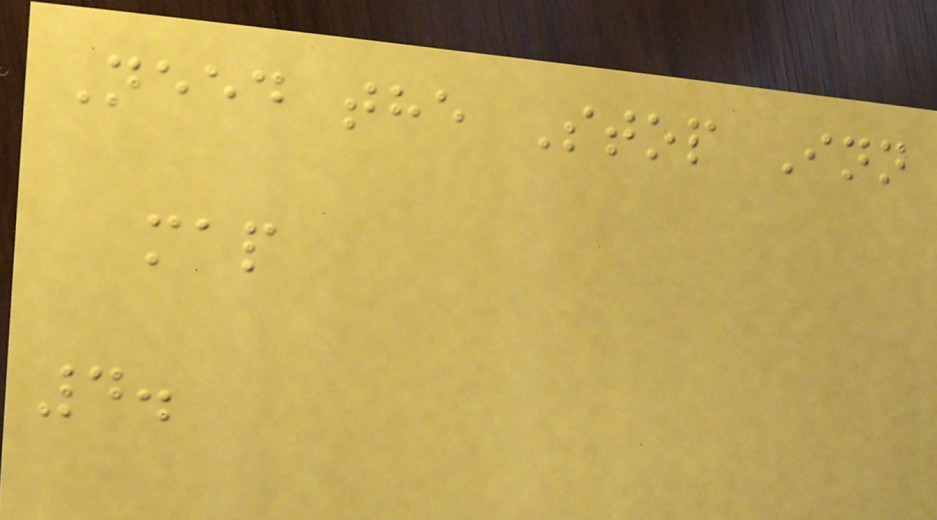Need the Stop Inn
map
4.
